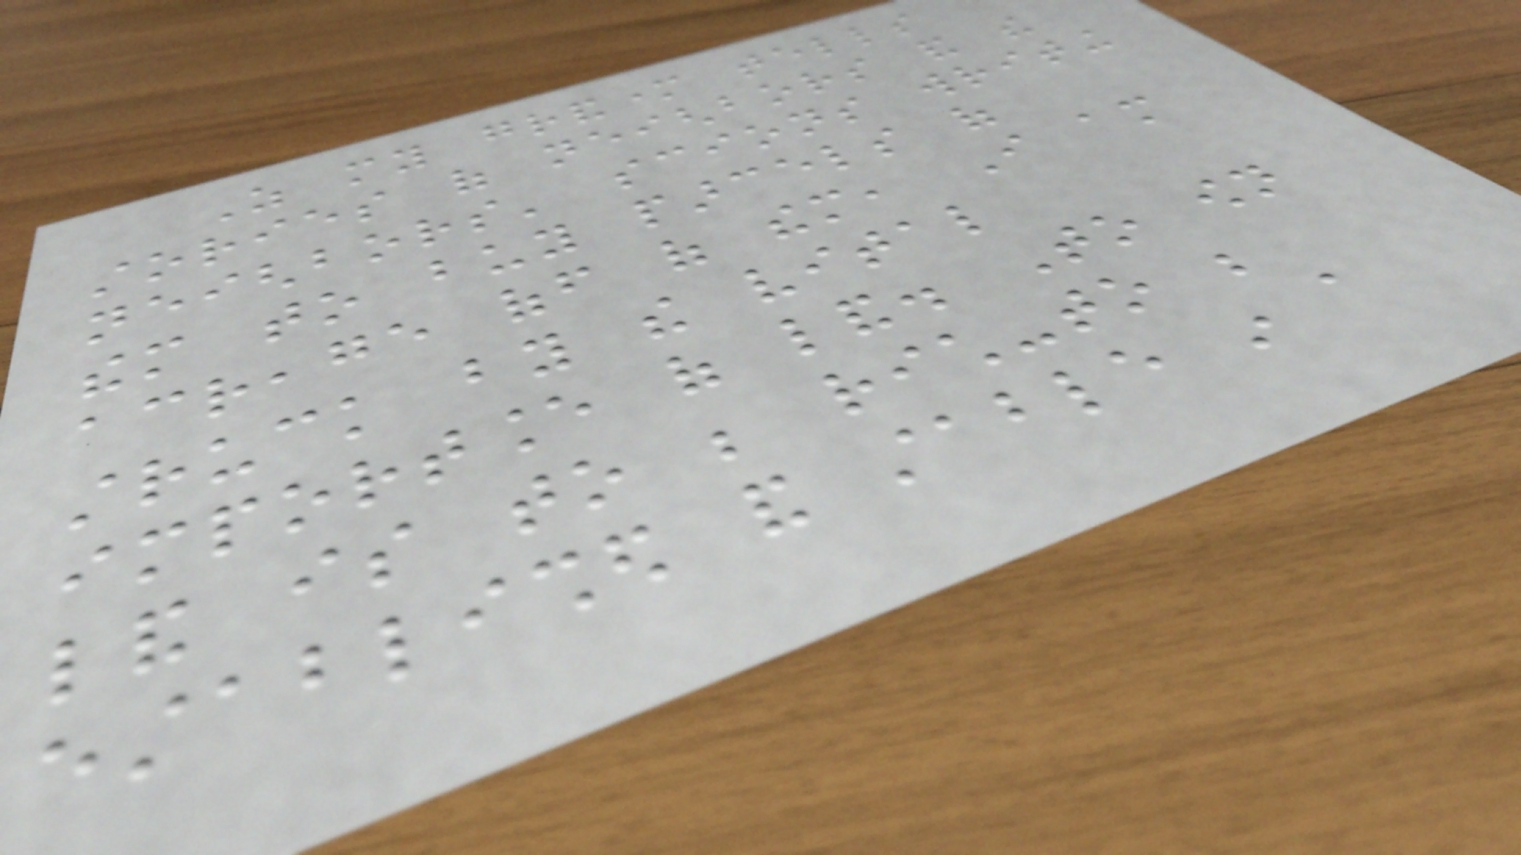As my grandmother tells
stories of neighbors and the
neighbors' scions writing
them to buy parcels of
acreage off of them, I am
struck by the vital
importance of land. To own
land is to be rich-to be
established and stable in a
